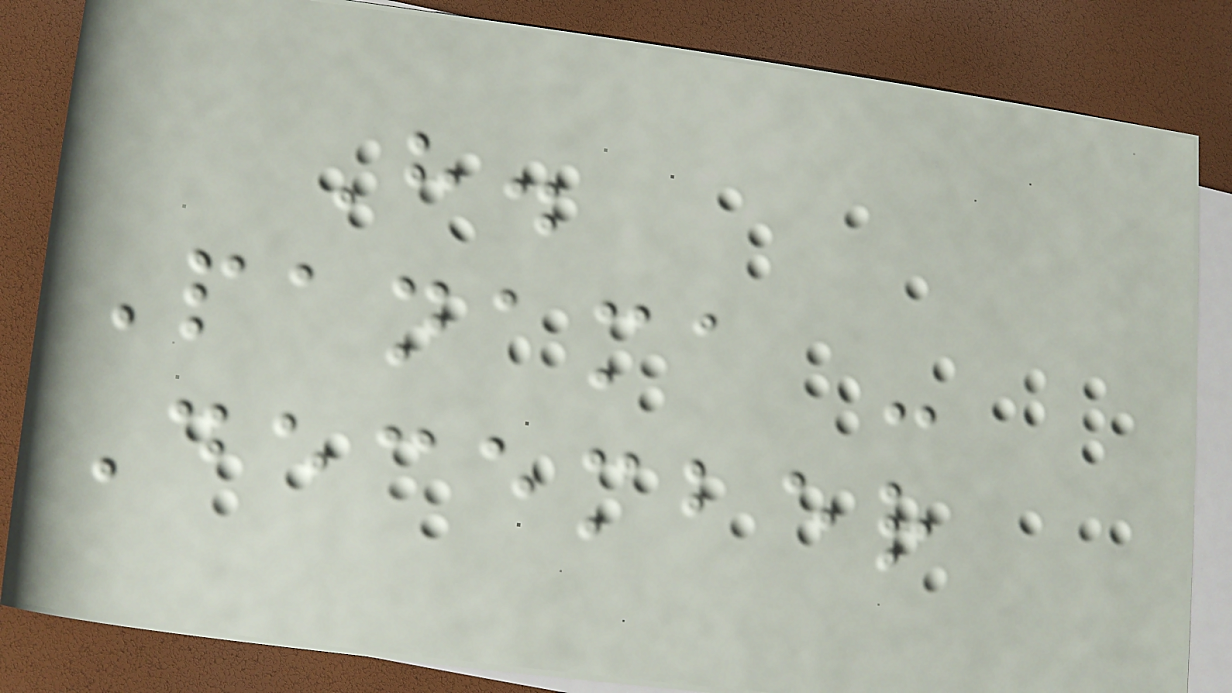H.
Panama -
December
